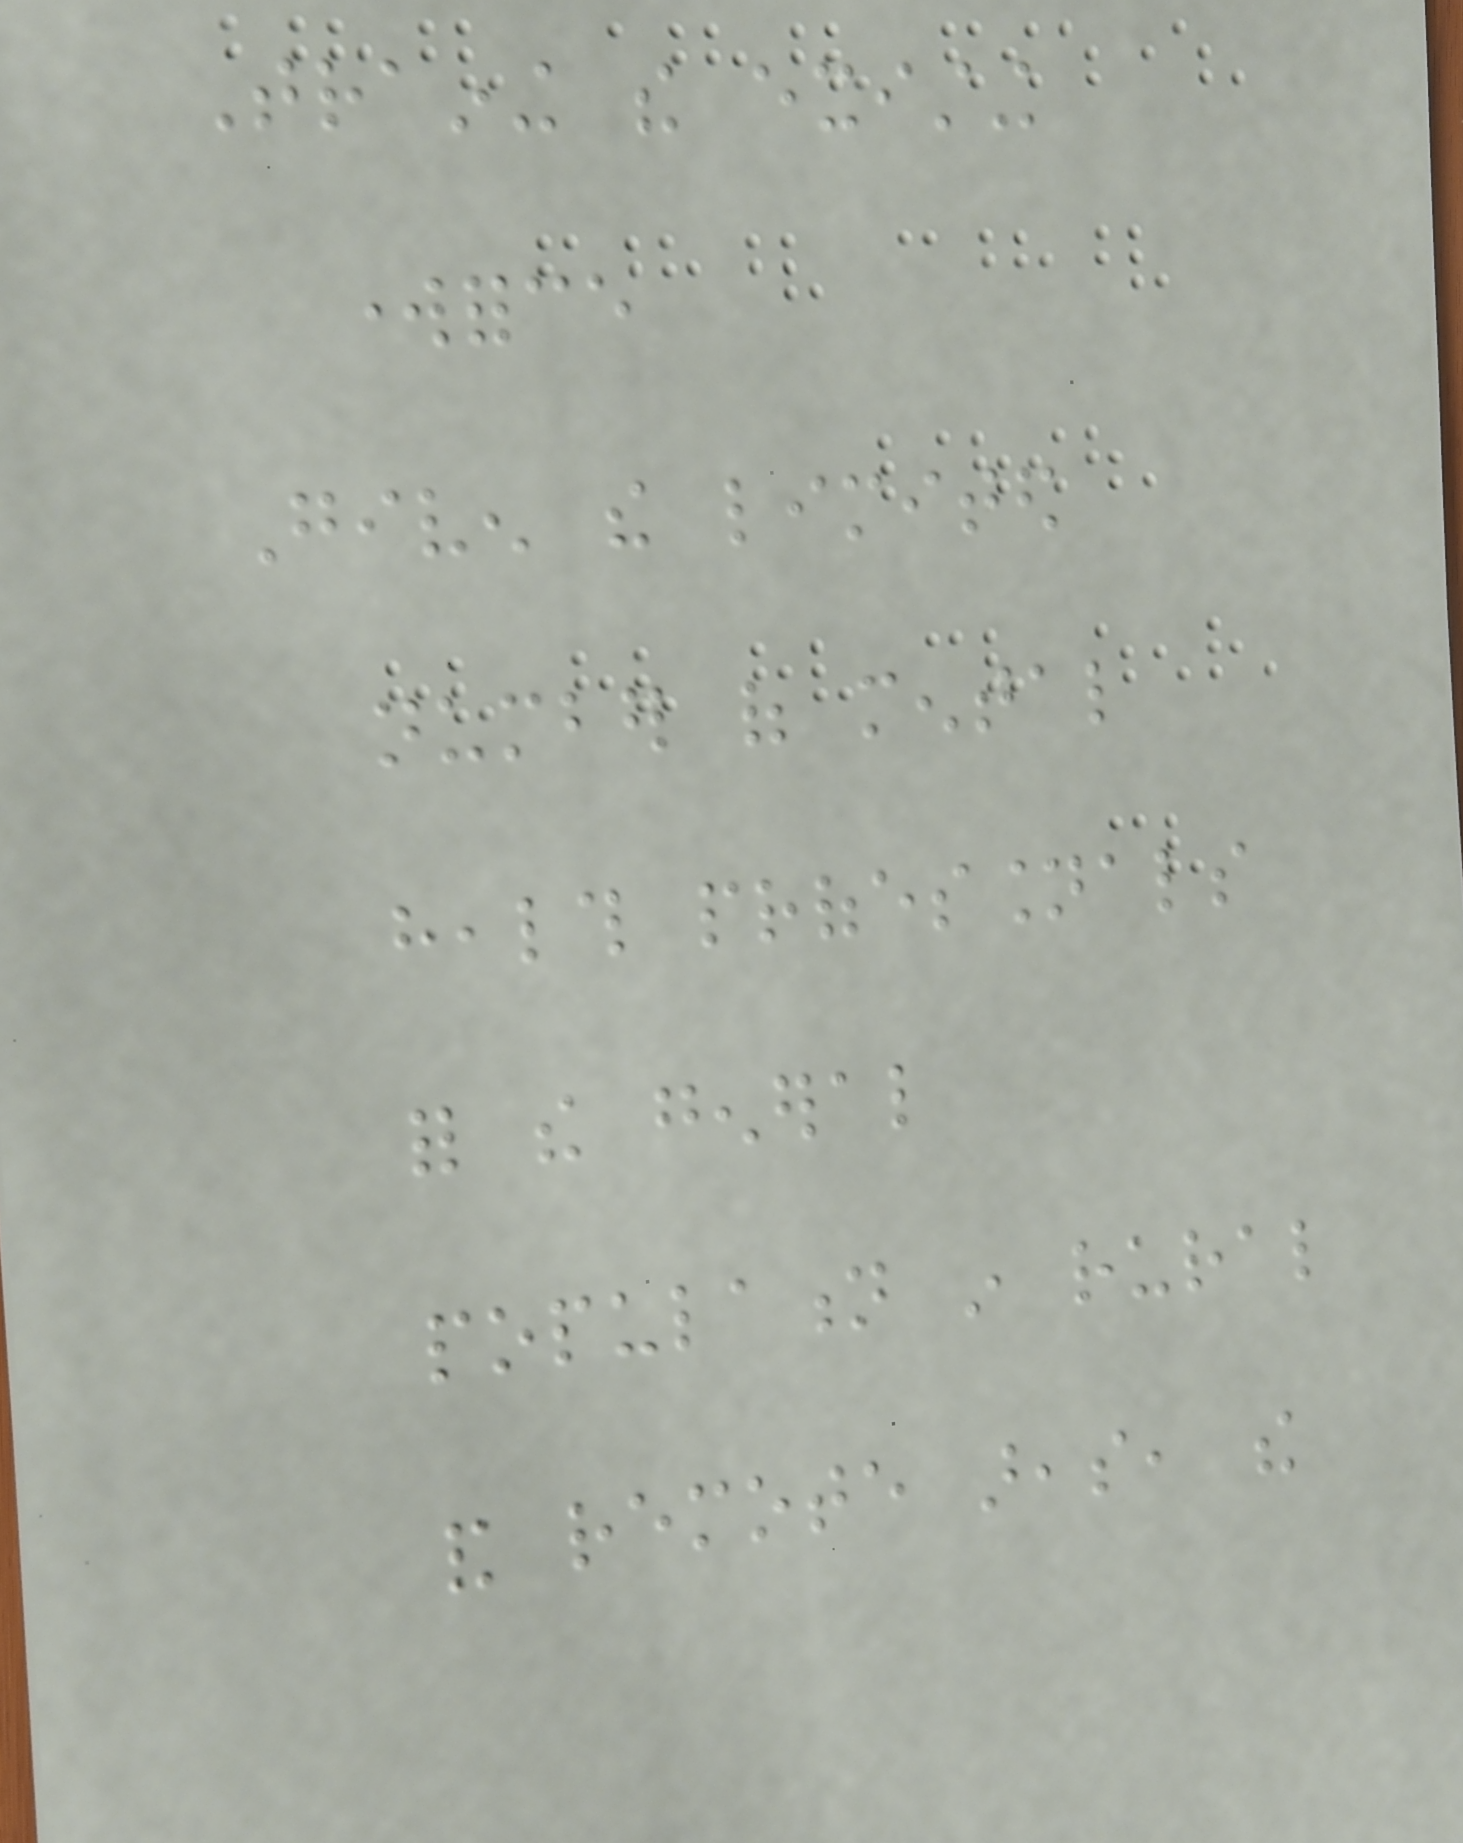Training the existing
workforce
Given the limited
number of mental
health professionals
for the general
population in rural
and remote areas, the
